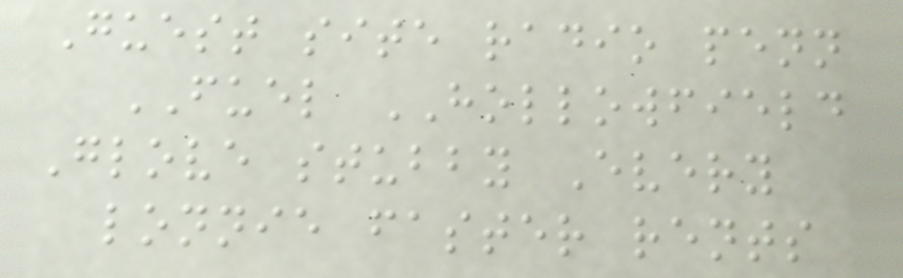Guest site radio penn
FUEL HOLLOWFIELD
Glove stubby Every
lonnie faster rents
